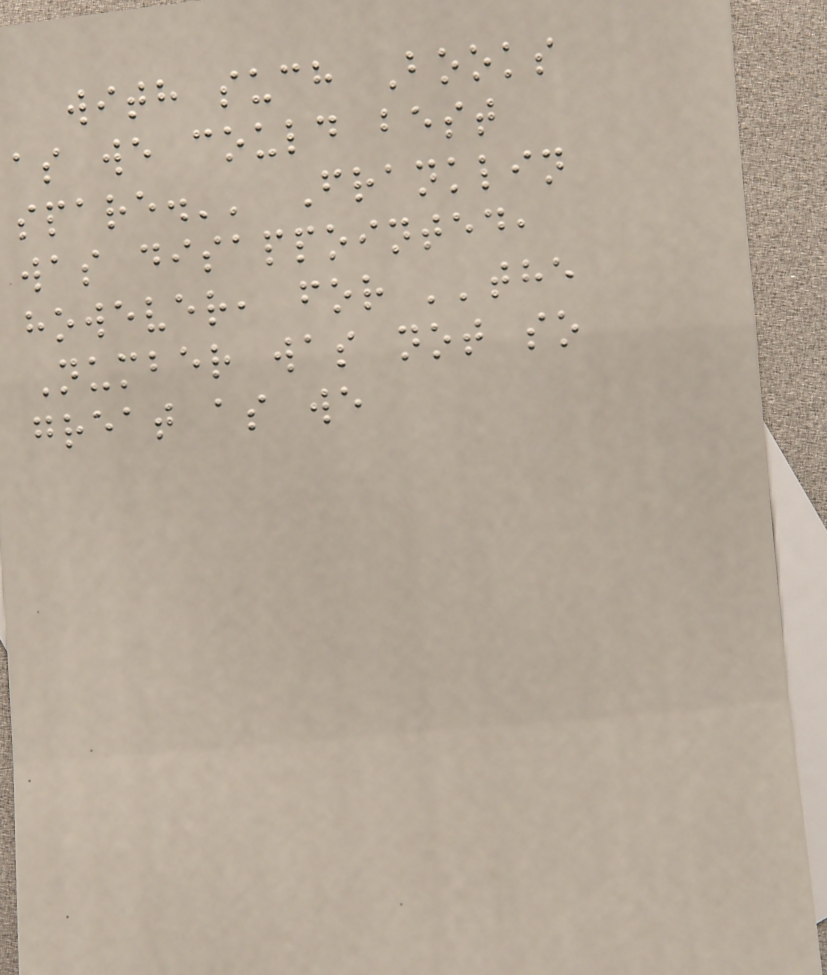with such Books
as we could best
spare.'' Franklin
was disappointed,
however, for ''the
Number was not so
great as we
